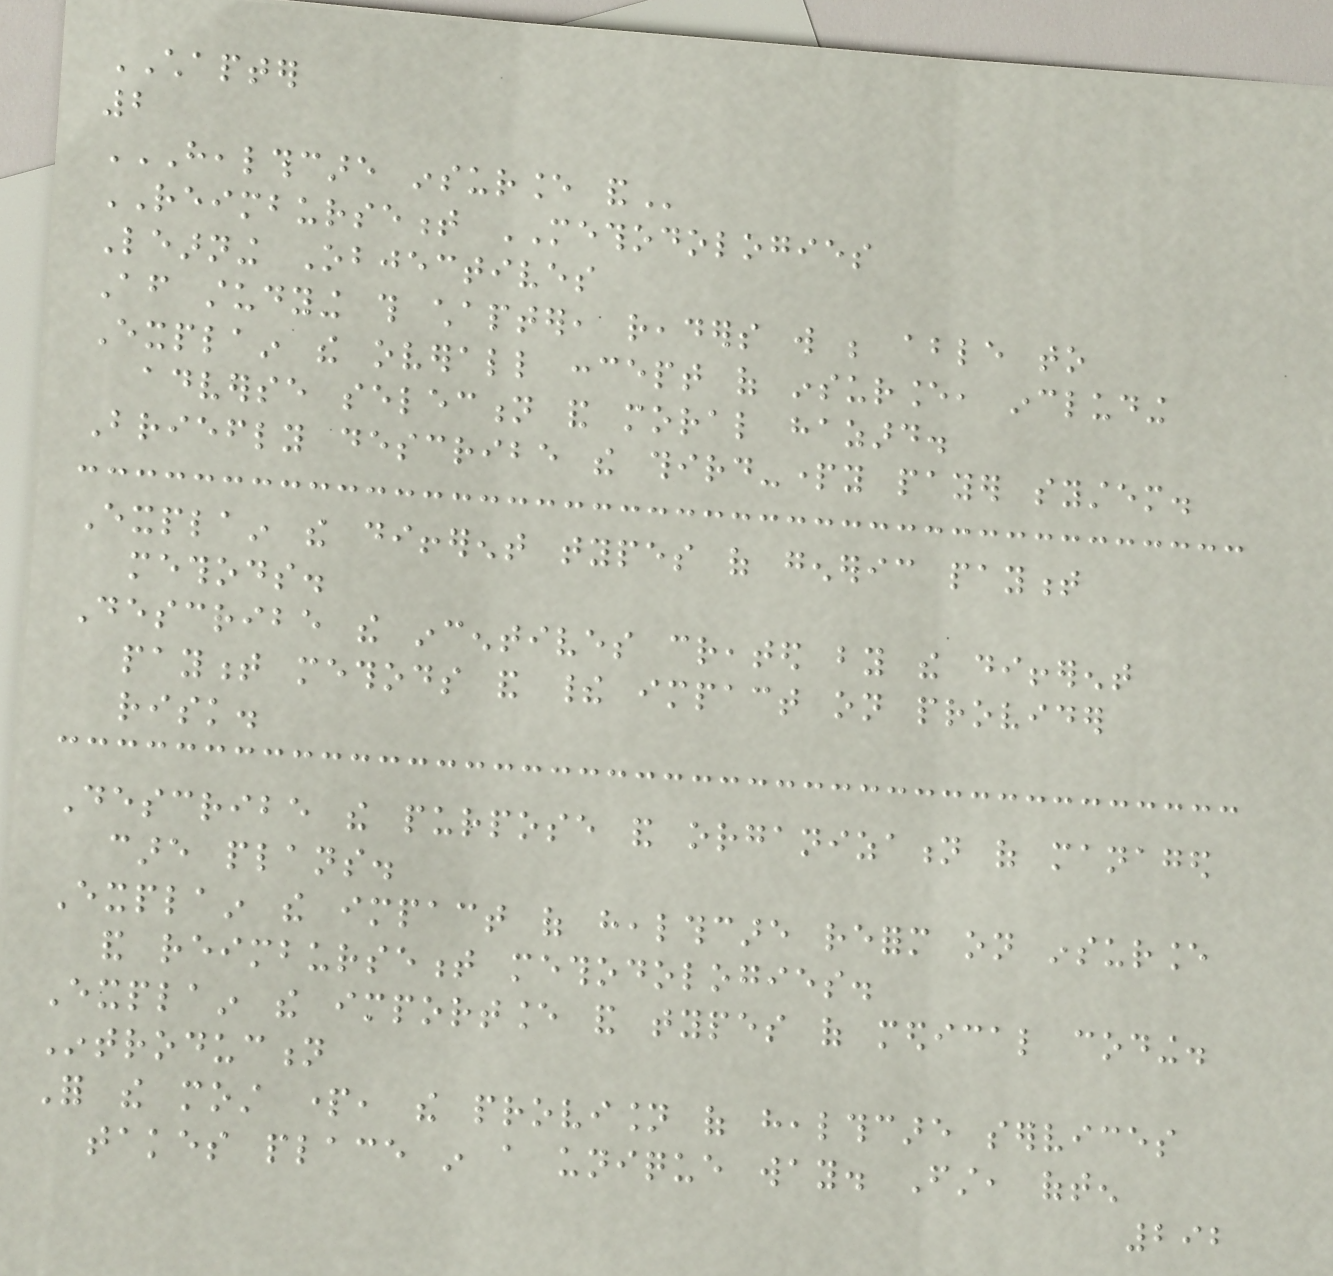CHAPTER
2
HEALTHCARE INSURANCE AND
REIMBURSEMENT METHODOLOGIES
Learning Objectives
After studying this chapter, readers will be able to
Explain the overall concept of insurance, including
adverse selection and moral hazard.
Briefly describe the third-party payer system.
Explain the different types of generic payment
methods.
Describe the incentives created by the different
payment methods and their impact on provider
risk.
Describe the purpose and organization of managed
care plans.
Explain the impact of healthcare reform on insurance
and reimbursement methodologies.
Explain the importance and types of medical coding.
Introduction
For the most part, the provision of healthcare services
takes place in a unique way. First, often
292
